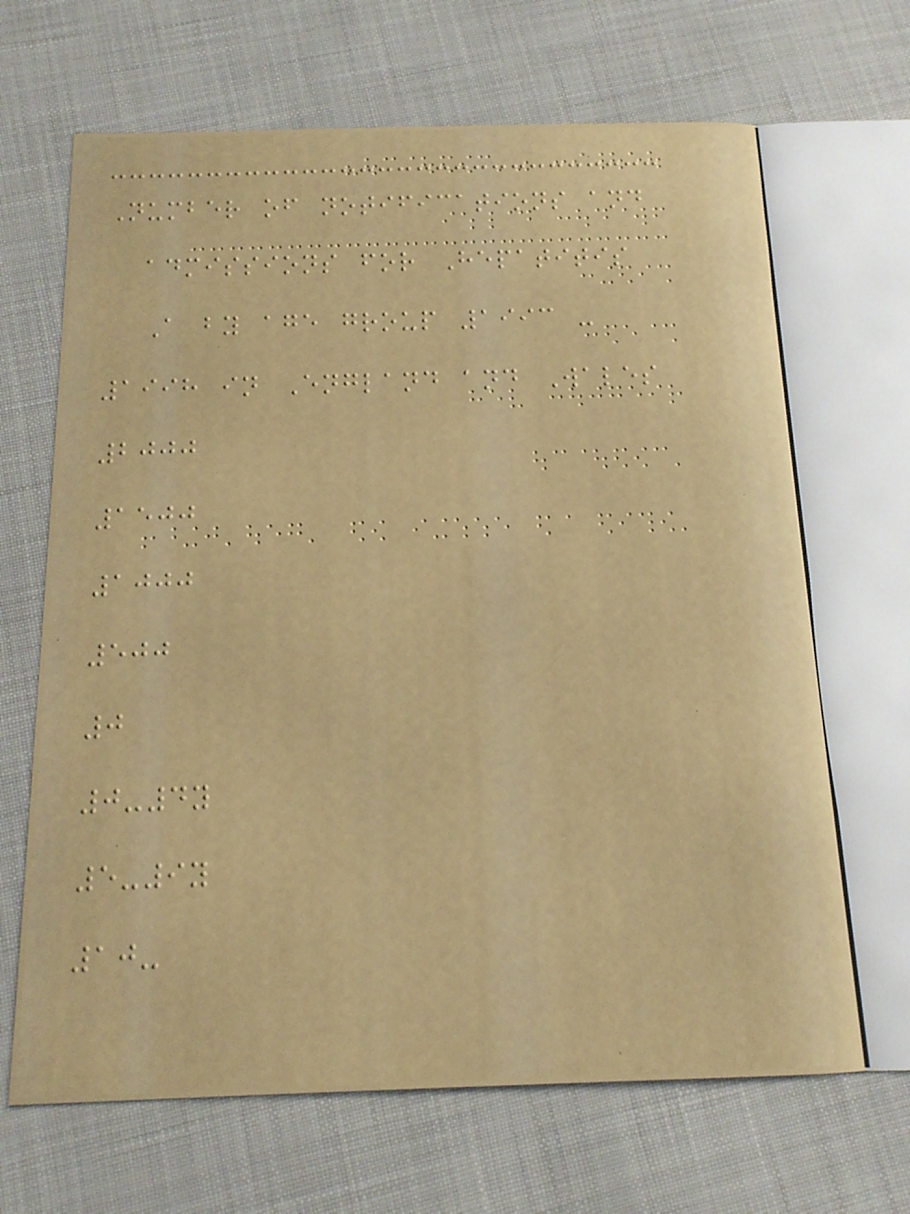Number of notifications and
admissions for Hepatitis
A by age group 1993 -
1998 in England and Wales
2000
1500
1000
500
0
0-4y
5-9y
10-
